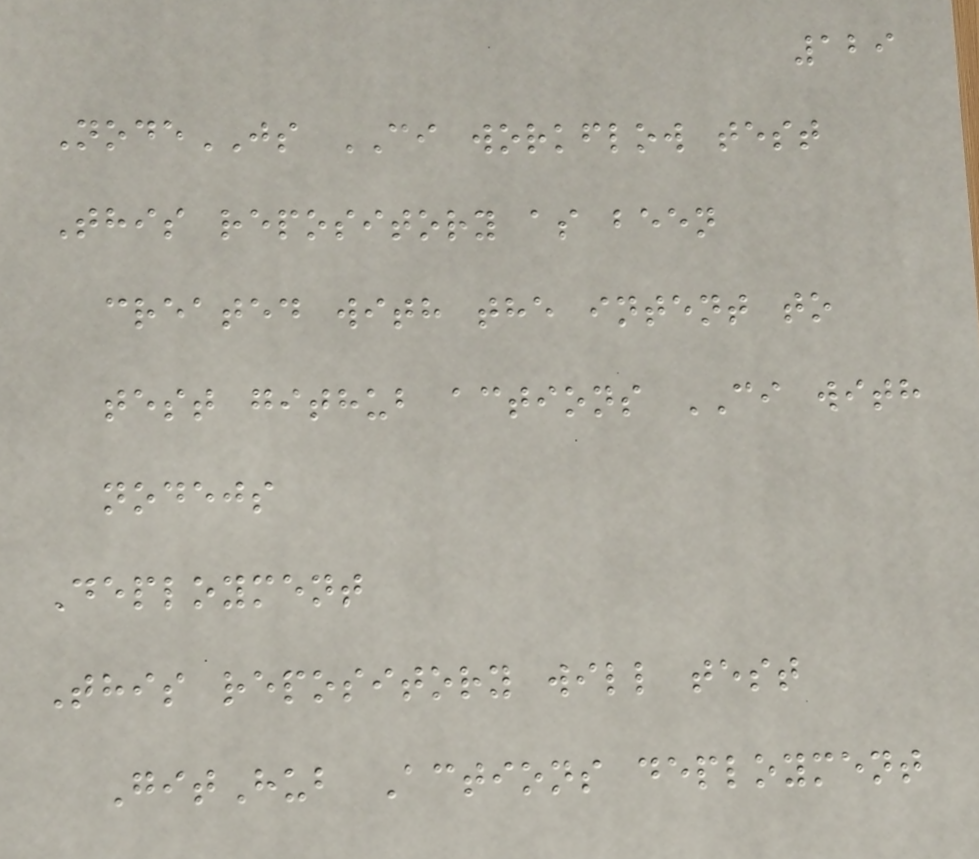129
NodeJS CI workflow test
This repository as been
created with the intent to
test github actions CI with
nodejs
Deployment
This repository will test
GitHub Actions deployment
